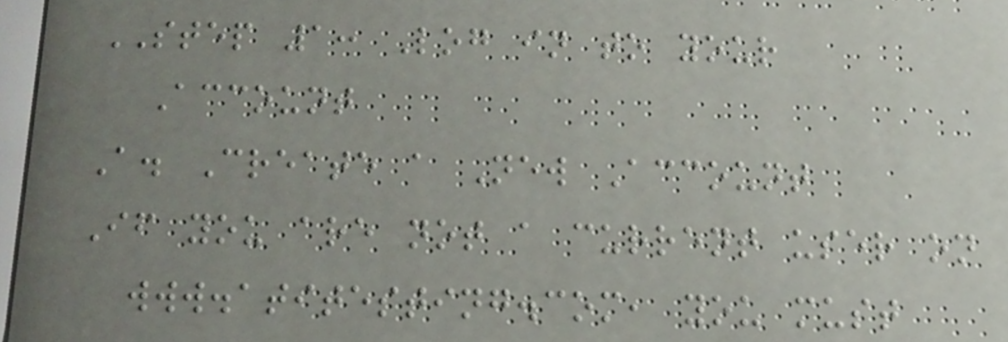STEP 1: Log in to your
Account
A. Create a New Account
If you are not a current user on
www.atitesting.com, you must
